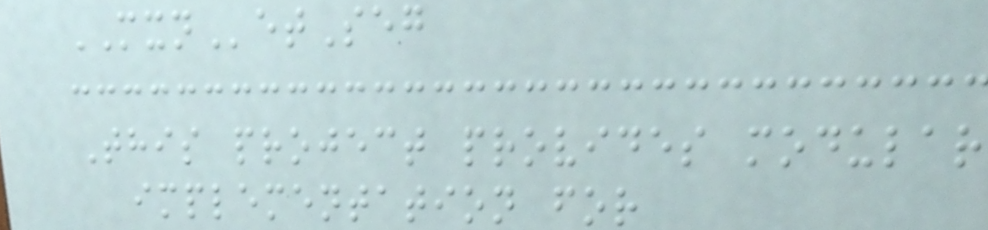MXNetSeg
This project provides modular
implementation for
